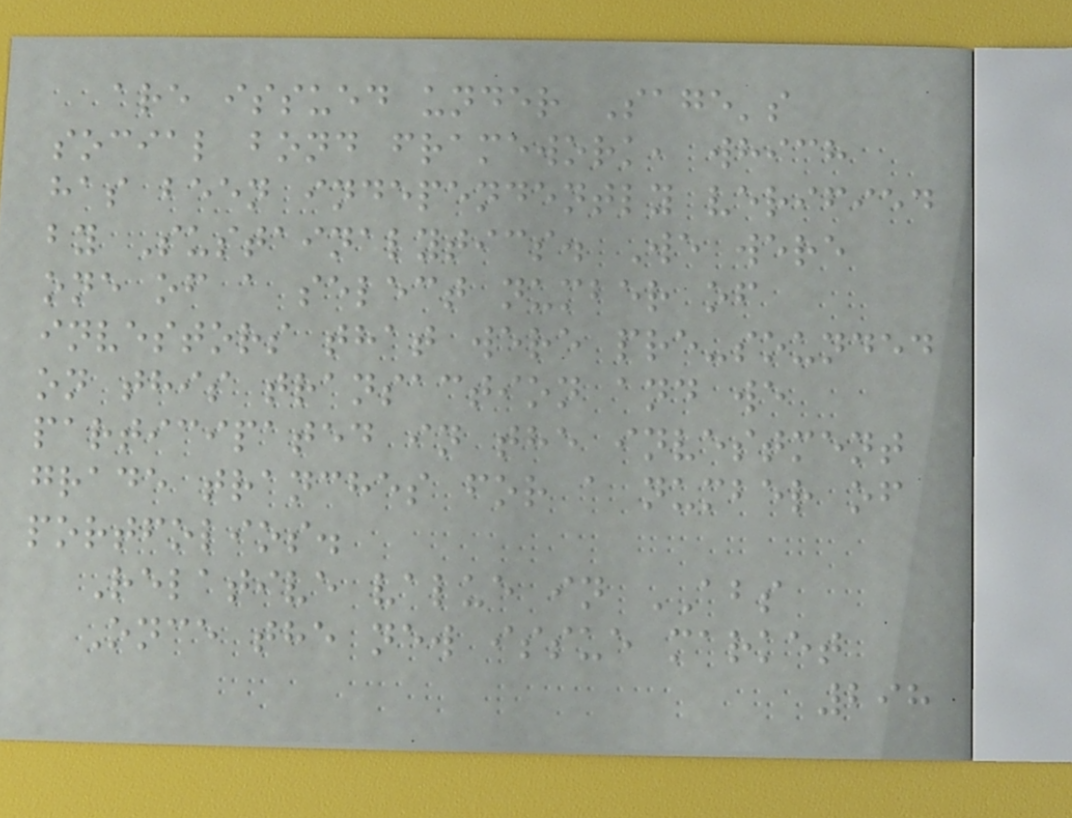are issued under Sage's
social bond framework, which
has been independently verified
by Sustainalytics. We were
one of a select number of
investors that were pre-sounded
on this transaction and we
participated in the investment
grade tranches for a number of
portfolios.
Relative value in ABS
Once the new issue market
298
